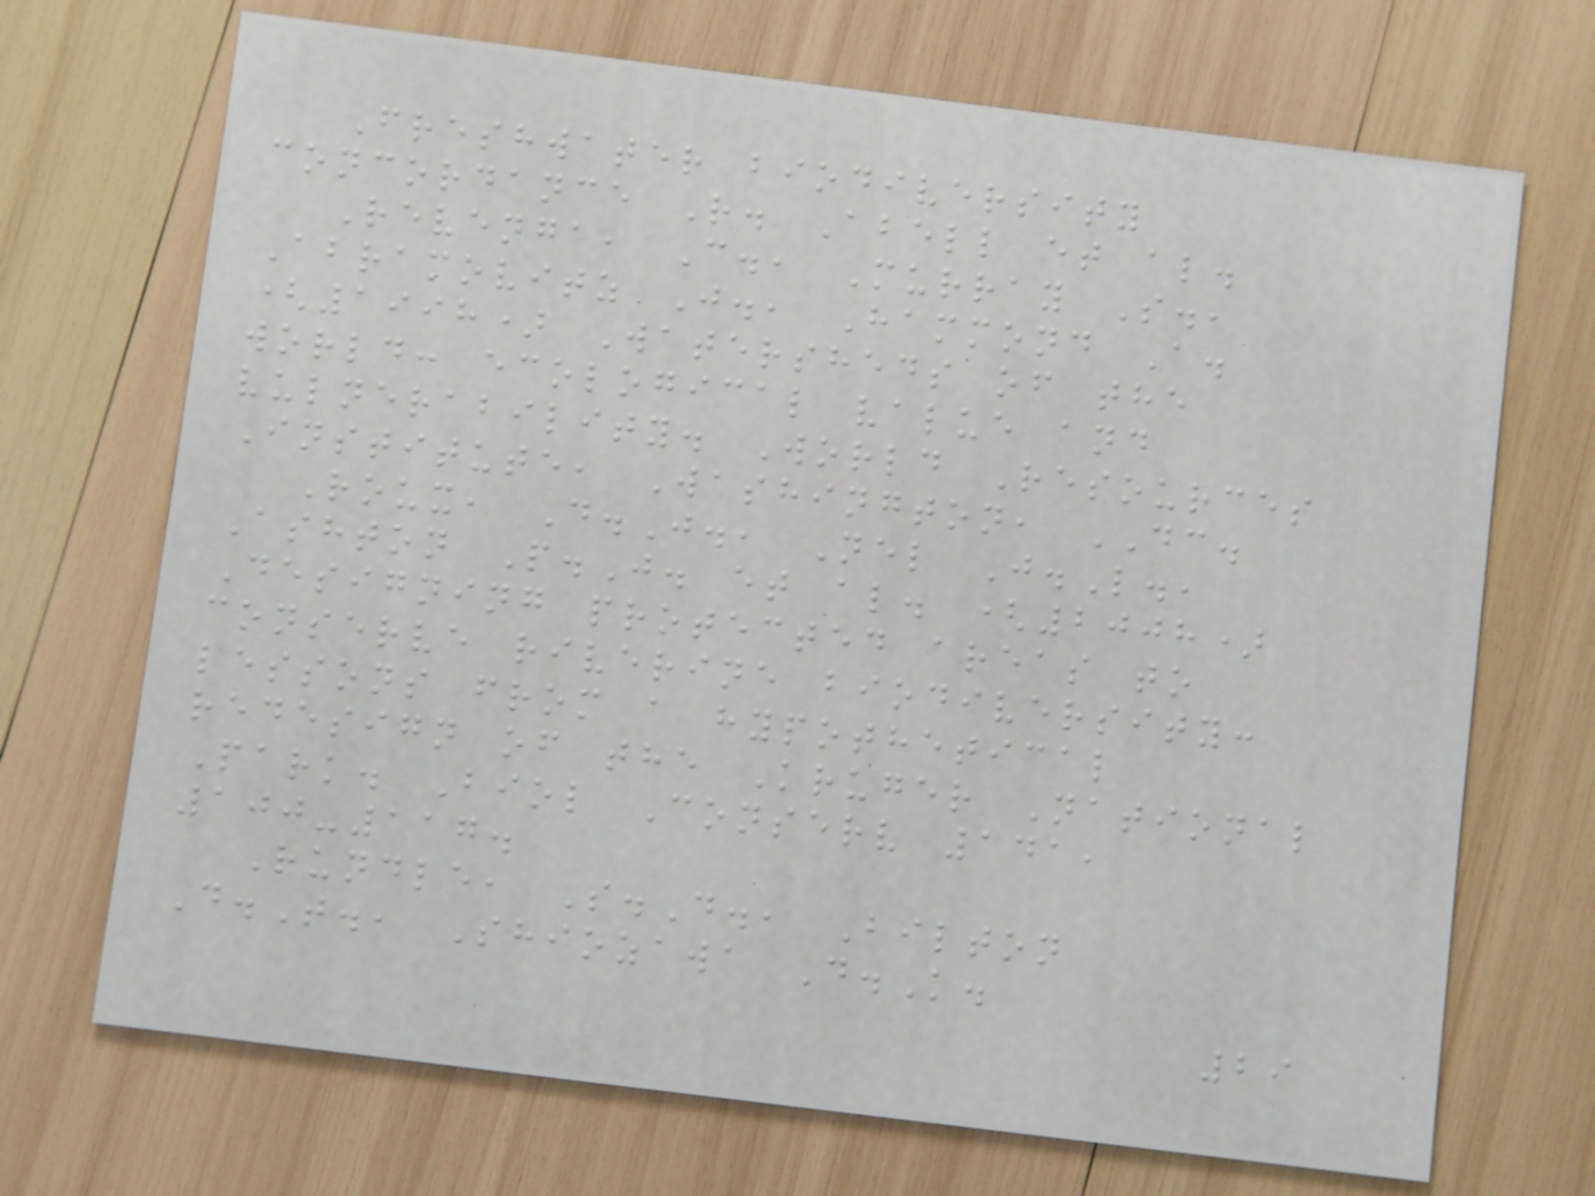Freshwater biodiversity
concordance R. Abell et al.
Revenga, C., Murray S.,
Abramovitz J., Hammond A.
(1998) Watersheds of the
world: ecological value and
vulnerability. World Resources
Institute, Washington, DC.
Roux, D.J., Nel J.L.,
Ashton P.J. et al. (2008)
Designing protected areas to
conserve riverine biodiversity:
lessons from a hypothetical
redesign of the Kruger National
Park. Biol Conserv 141,
100-117.
Rundle, S.D., Bilton
D.T., Shiozawa D.K.
29
